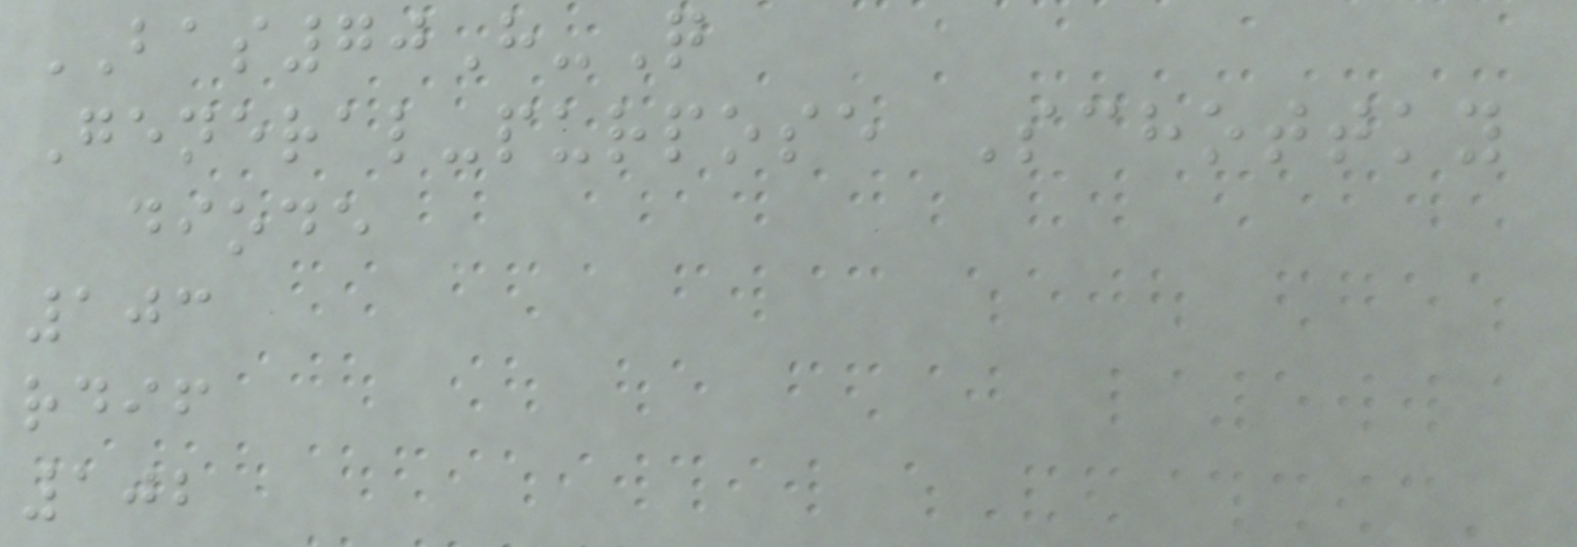BAS70H-Q
General-purpose Schottky
diode
103
rdif
102
